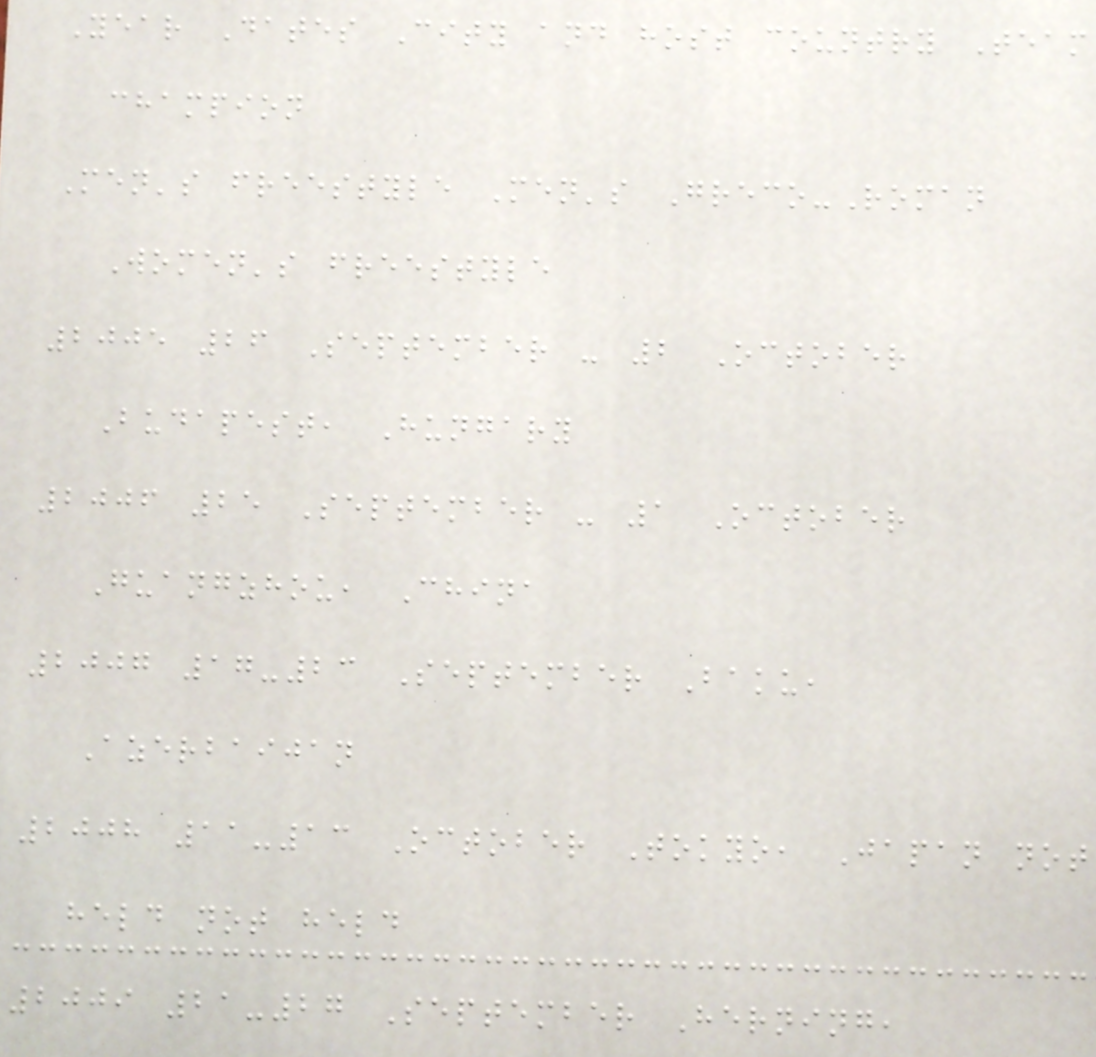Year Dates City and host country Team
champion
Men's freestyle Men's Greco-Roman
Women's freestyle
2005 26 September - 2 October
Budapest, Hungary
2006 25 September - 1 October
Guangzhou, China
2007 17-23 September Baku,
Azerbaijan
2008 11-13 October Tokyo, Japan not
held not held
2009 21-27 September Herning,
